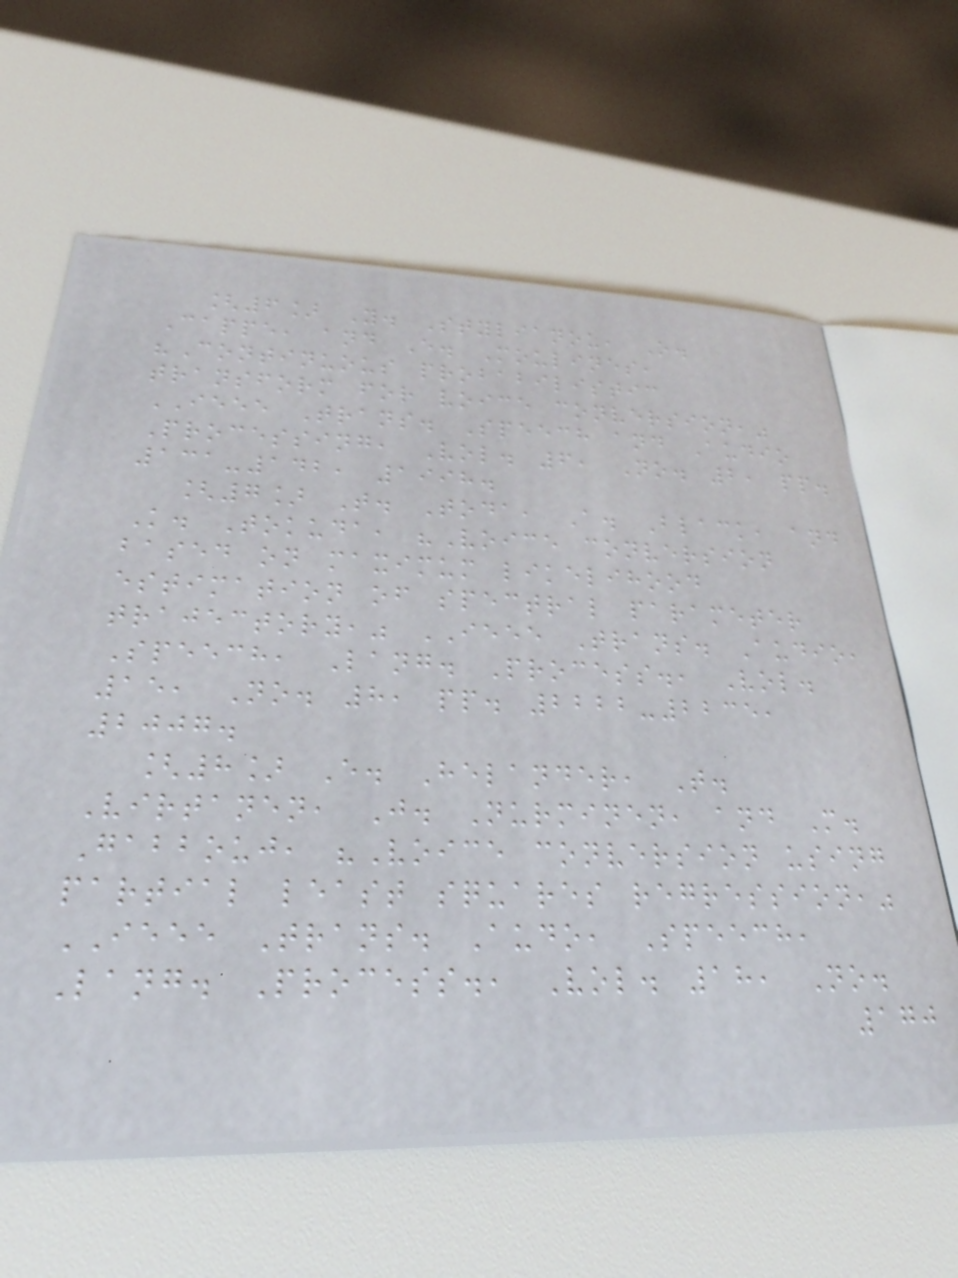[6] Y. Stylianou, O.
Cappe, and E. Moulines,
"Continuous probabilistic
transform for voice conversion,"
IEEE Trans. Speech and Audio
Processing, Vol. 6, No. 2, pp.
131-142, 1998.
[7] T. Toda, A. Black, and
K. Tokuda, "Voice conversion
based on maximum likelihood
estimation of spectral parameter
trajectory," IEEE Trans. Audio,
Speech, Lang. Process., Vol.
15, No. 8, pp. 2222-2235,
2007.
[8] E. Helander, T.
Virtanen, J. Nurminen, and M.
Gabbouj, "Voice conversion using
partial least squares regression,"
IEEE Trans. Audo, Speech,
Lang. Process., Vol. 18, No.
170
